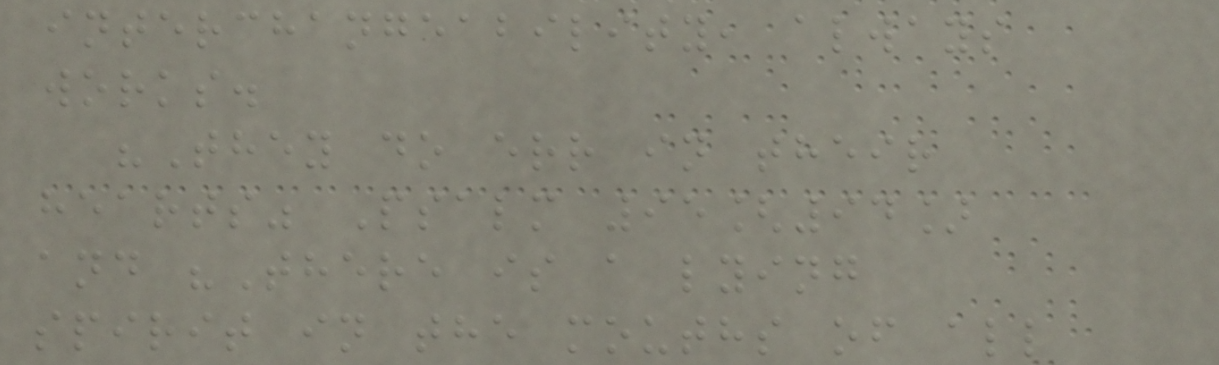interchangeability, always
works.
"They do err in their
hearts" Psalm 95[94]
and "There is a lying
spirit in the mouths of all
